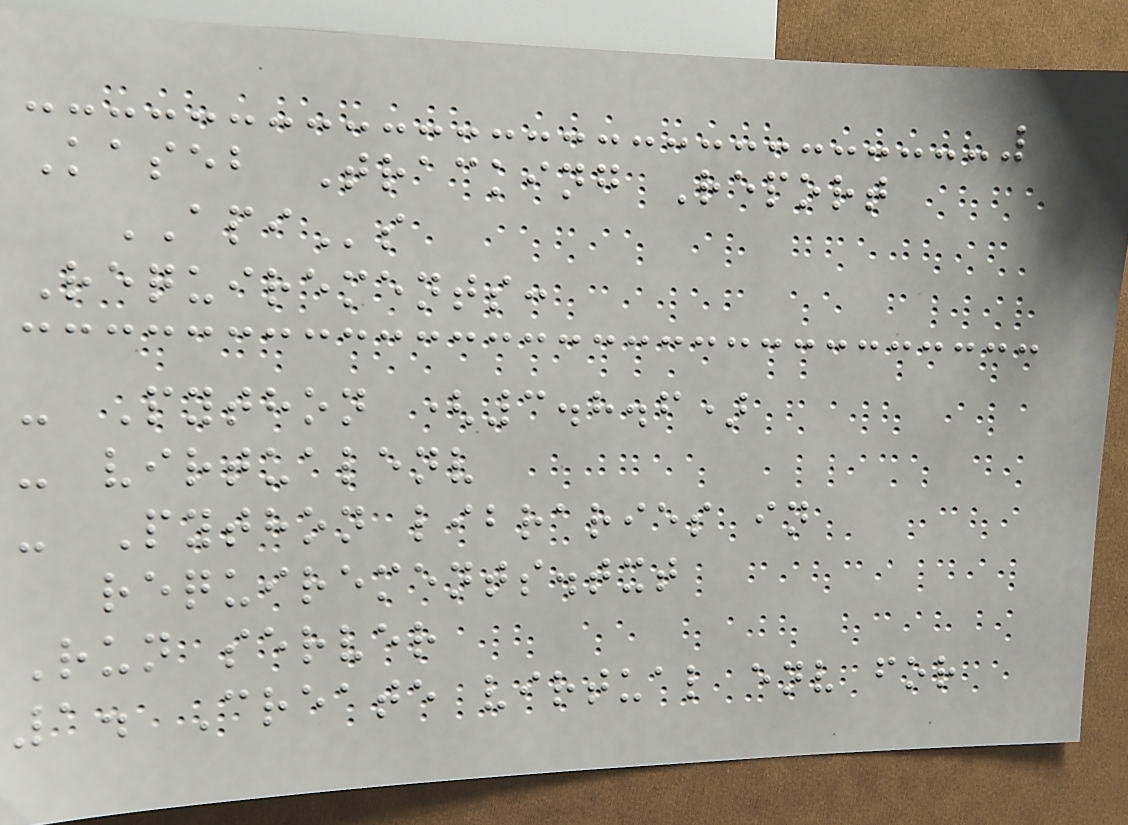Kaseb Tracking Report
APIs
Requirements:
- Python (3.8.6)
- virtualenv
- Python libraries in
requirements.txt
Run server
1. Create virtual env for
